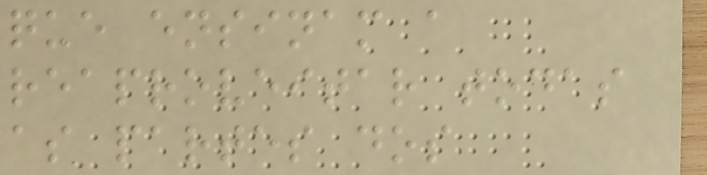que ensinam a
reaproveitar todas
as partes dos
